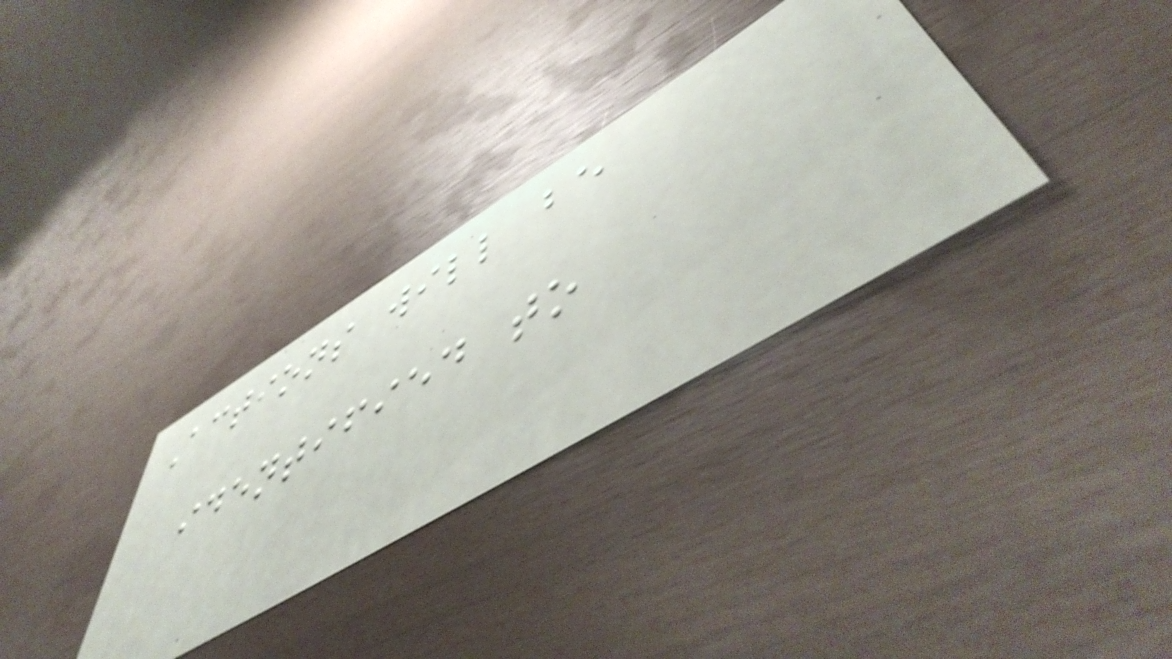Actions will be
identified to
